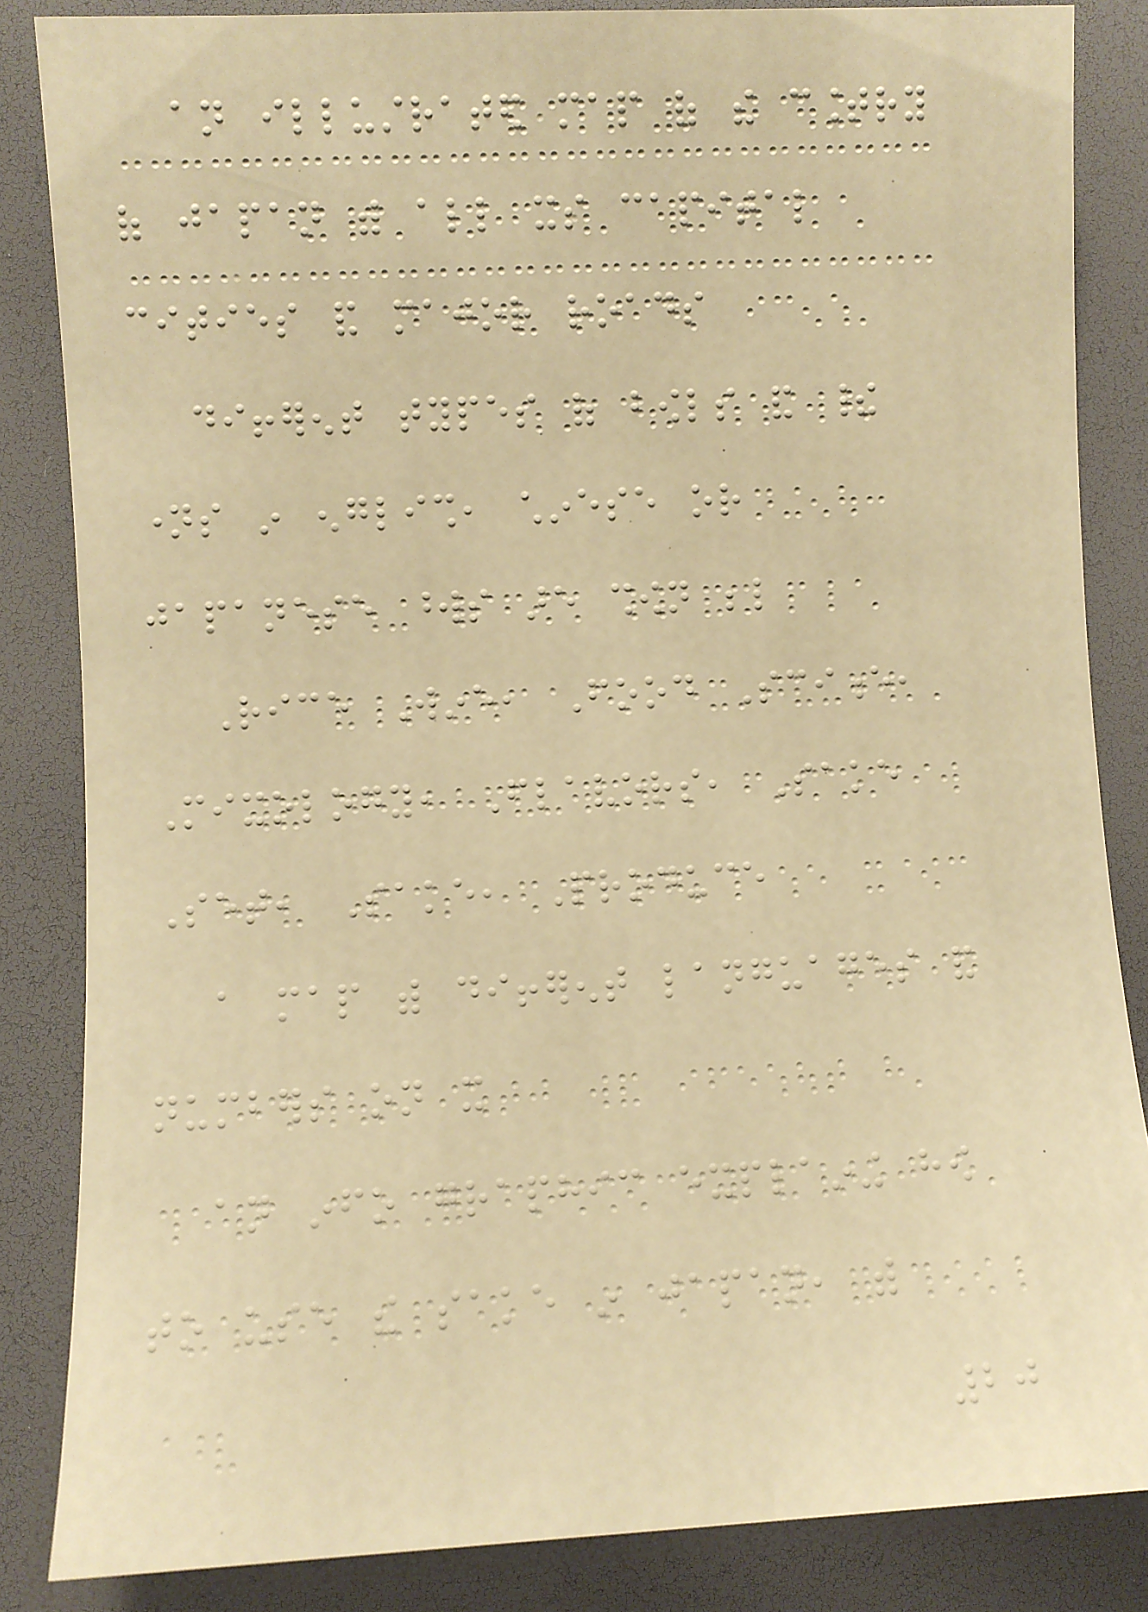an illustrated map of the country
of japan with all its capital
cities and major roads
different types of bowls and their
names in english, chinese or
japanese words are shown below
Rice Wine, Food Science,
Mixology, Flavors, Sake
Set, Sake, Produce
a map with different languages and
numbers on it
an info graphic explaining how
to use the sake in japan, with
20
